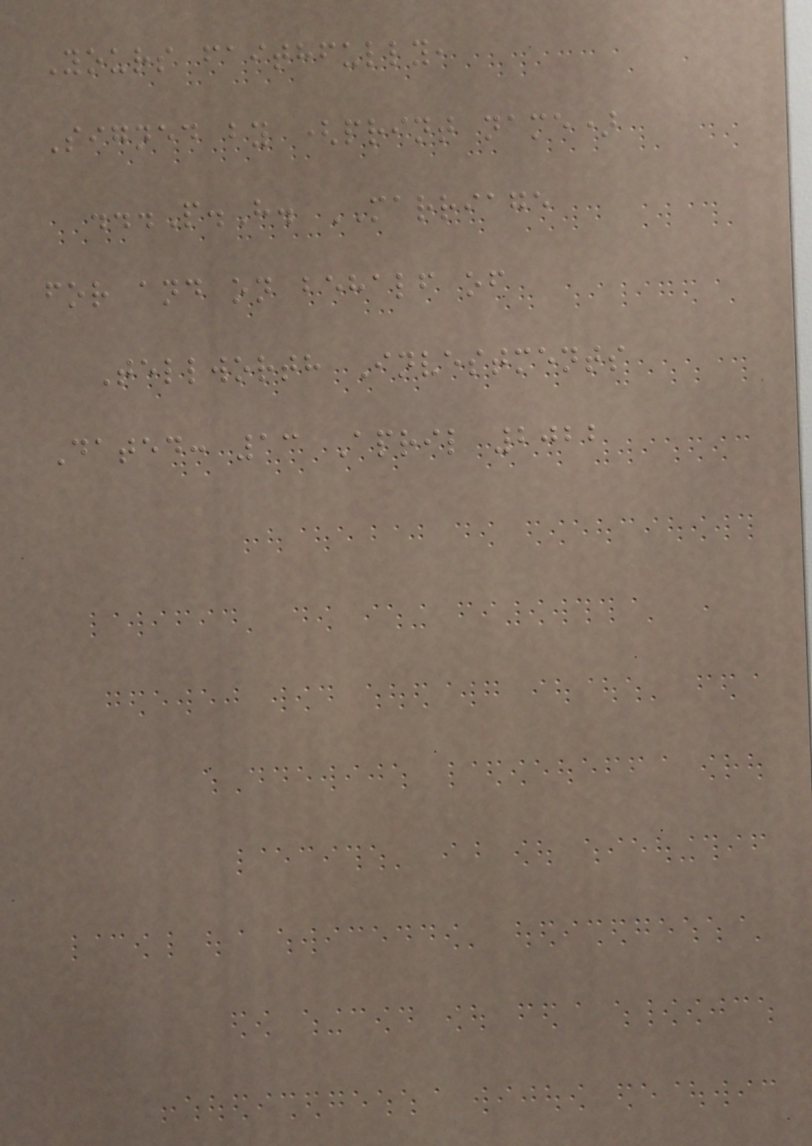Yours faithfully,
Signed by (print name)
...P.H. MARRIAGE
for and on behalf of
Tellworth Investments
Dated: 13 April 2022
